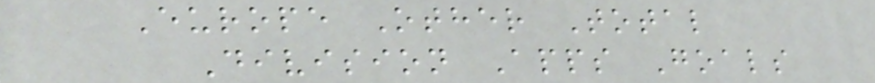Europe Other Total
Division Apps Goals
